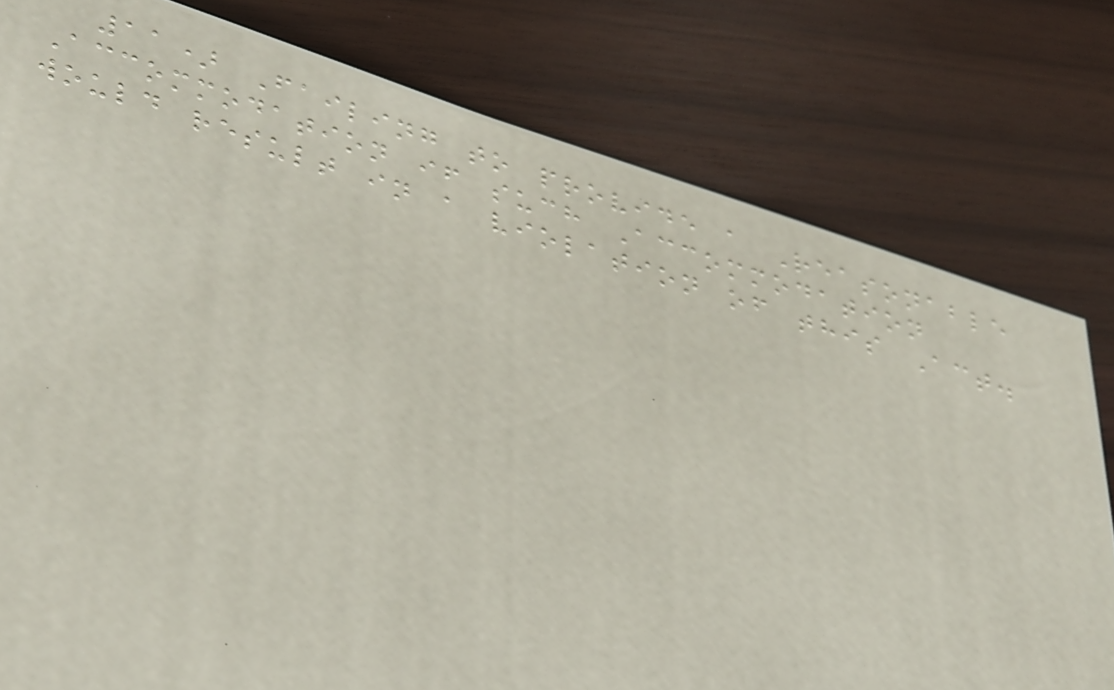11) Failing to provide a Reasonable
Accommodation if such Accommodation
would result in a violation of this Act.
